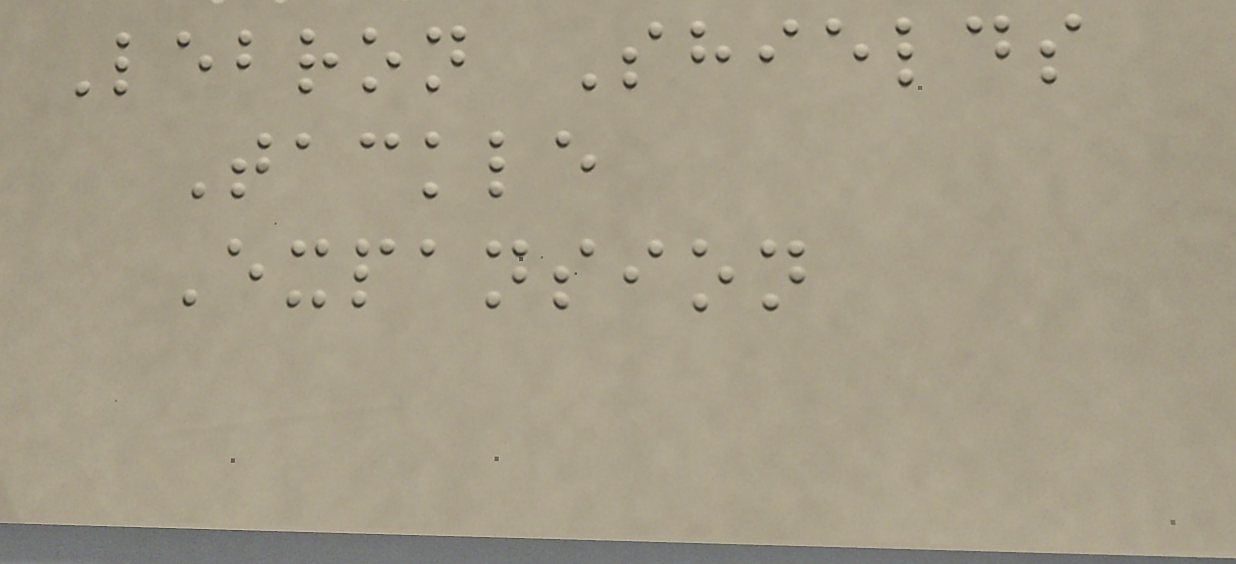Lebron Shields
Tackle
Expansion
